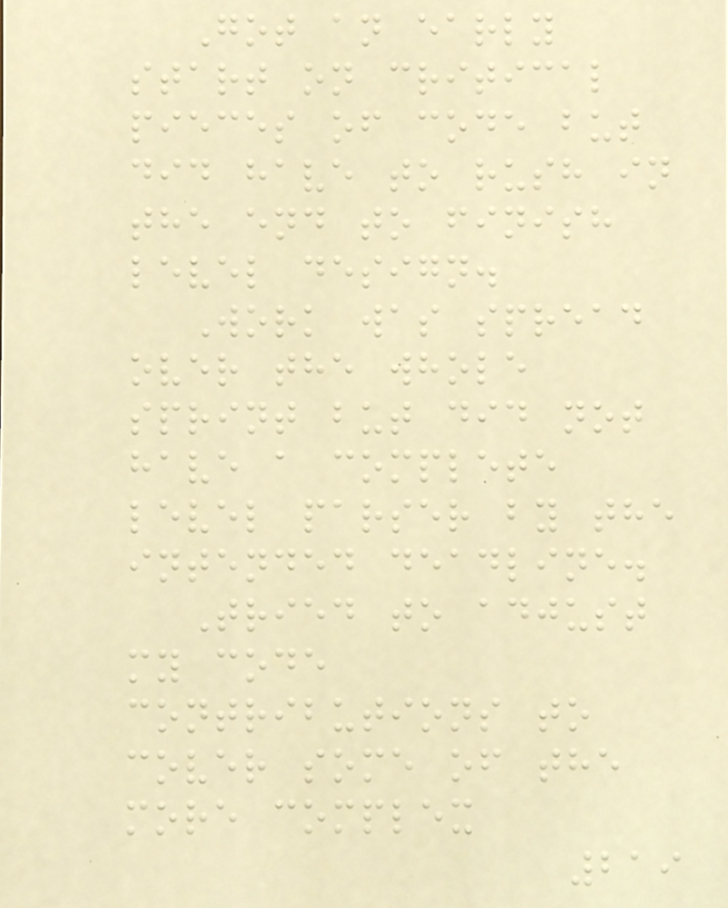Got an early
start on critical
pieces of code but
did have to rush in
the end to finish
level design.
Work was spread
over the whole
sprint but did not
have a complete
level parser by the
intended deadline.
Tried to adjust
my code
contributions to
cover some of the
more complex
219
